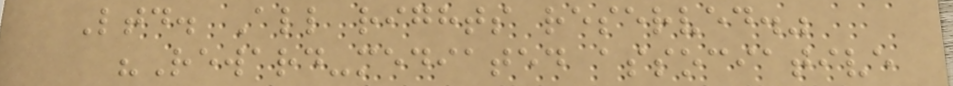Ltd. All rights reserved."
"Reward-mediated associative
